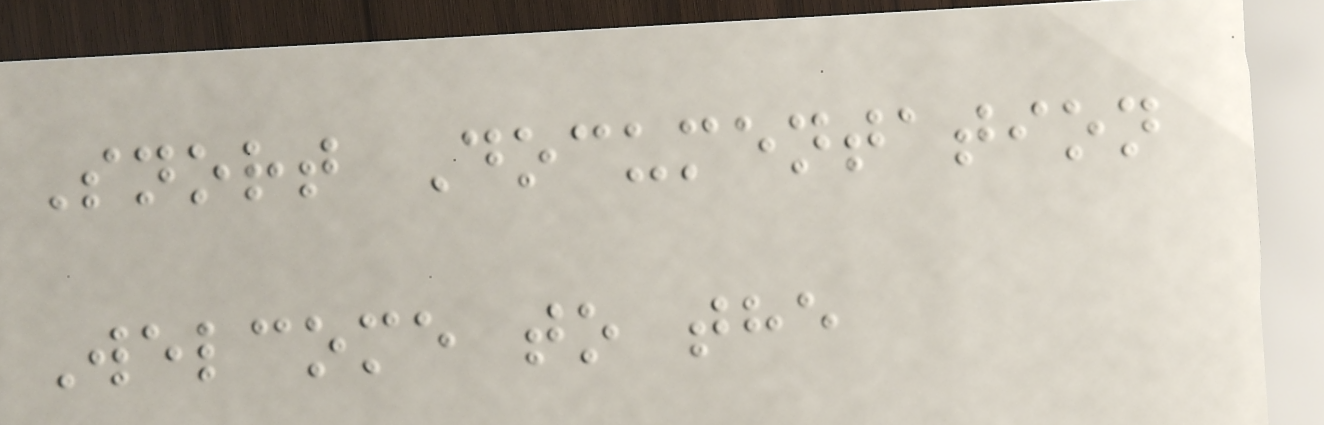Snort Documentation
Welcome to the
